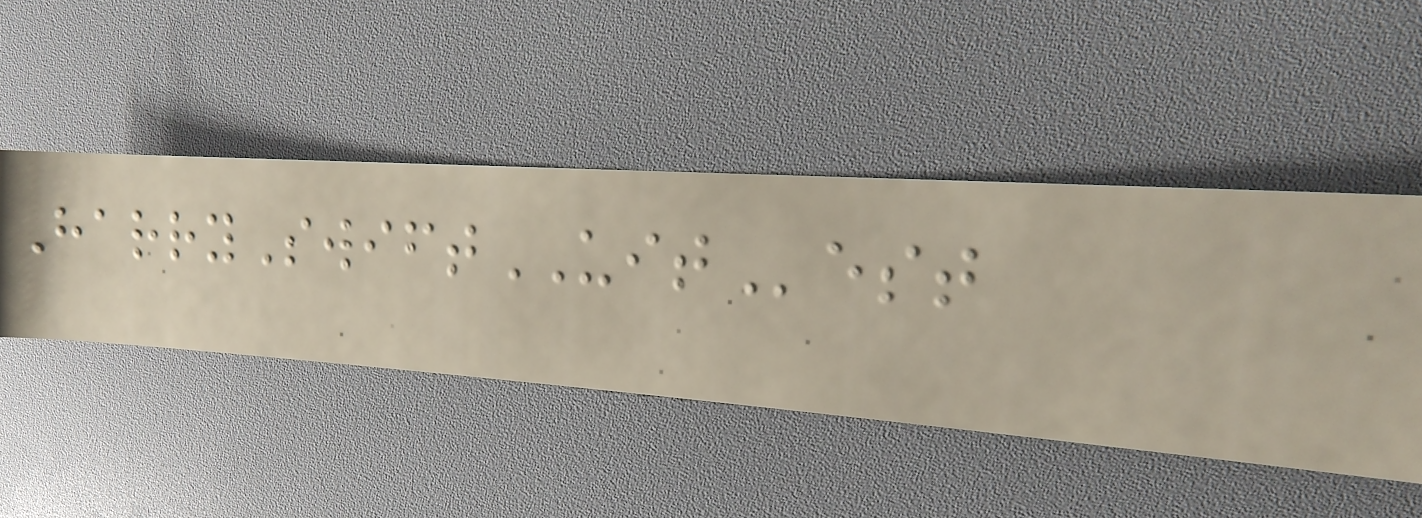HarrySwiftUITest
